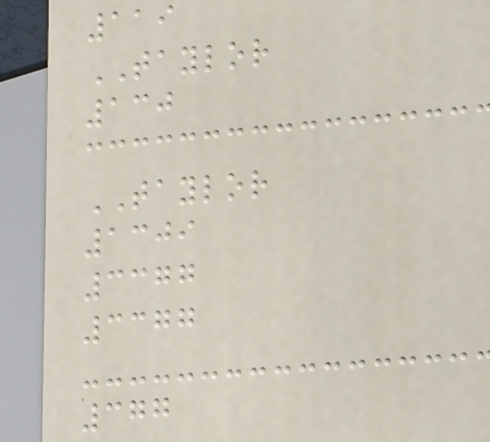119
TAYLOR
130
TAYLOR
1309
3377
3377
377
